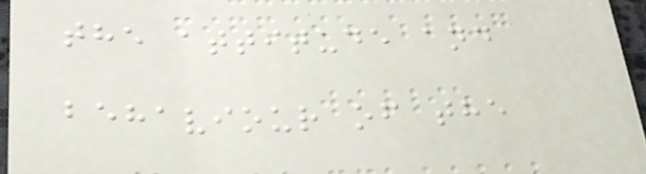the attitude and
behaviour of the
